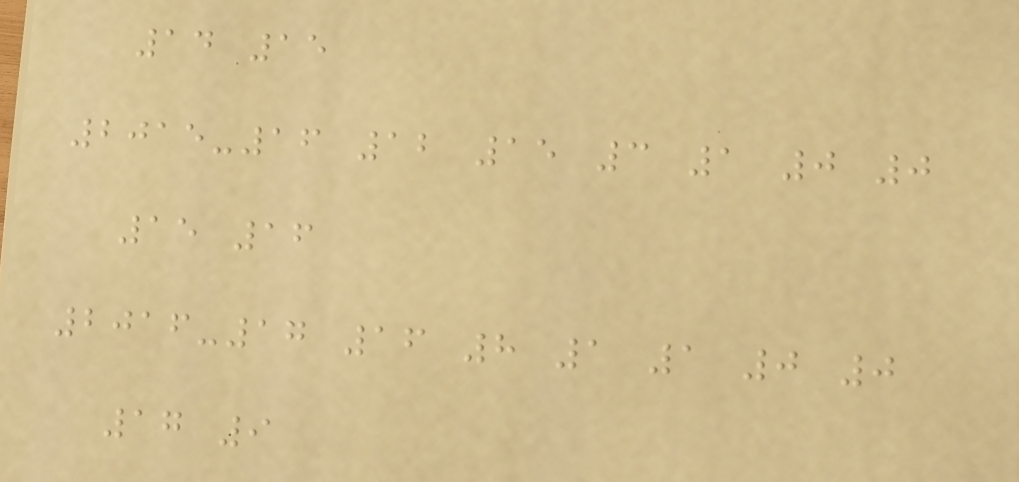14 15
2015-16 12 15 3 1 0 0
15 16
2016-17 16 8 1 1 0 0
17 9
